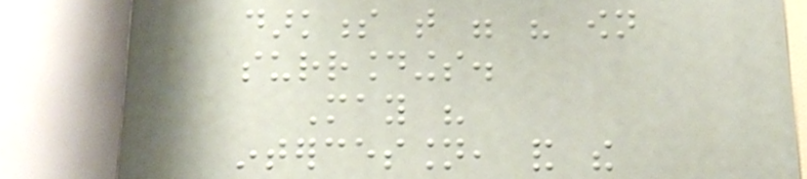darkness that were his own
surroundings.
May his
intercession, and the
